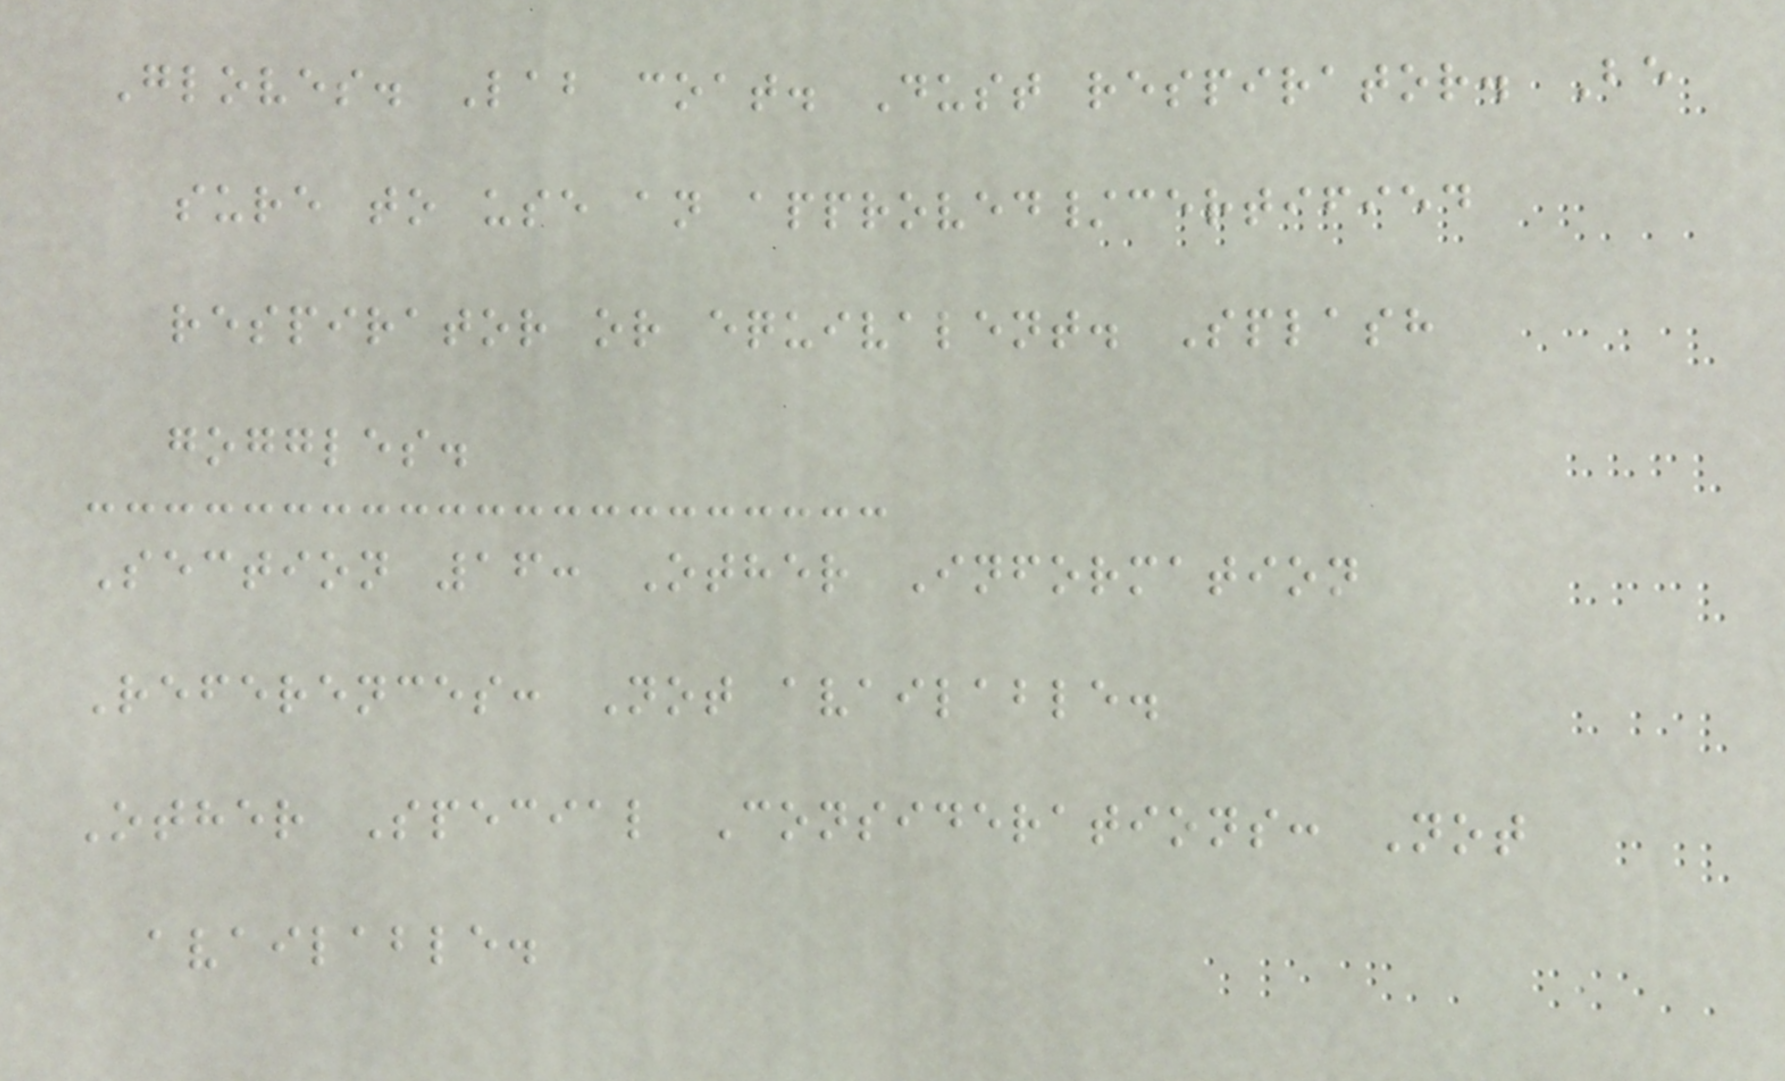Gloves. Lab coat. Dust respirator. Be
sure to use an approved/certified
respirator or equivalent. Splash
goggles.
Section 16: Other Information
References: Not available.
Other Special Considerations: Not
available.
